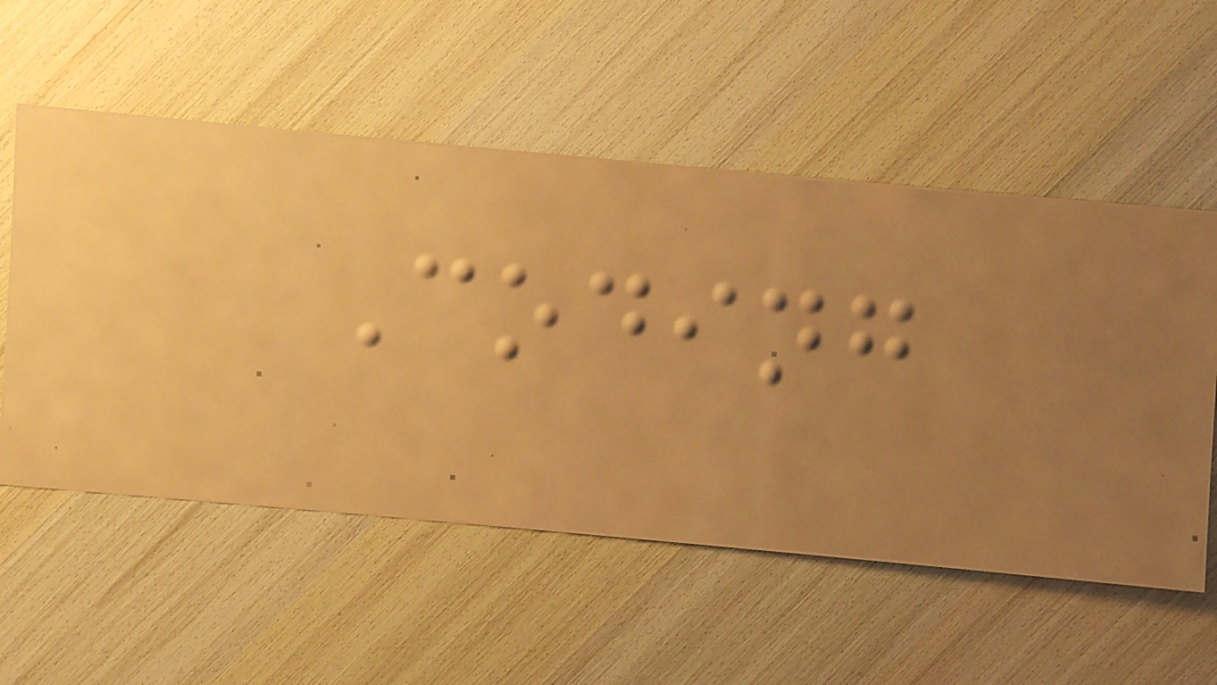Coding
